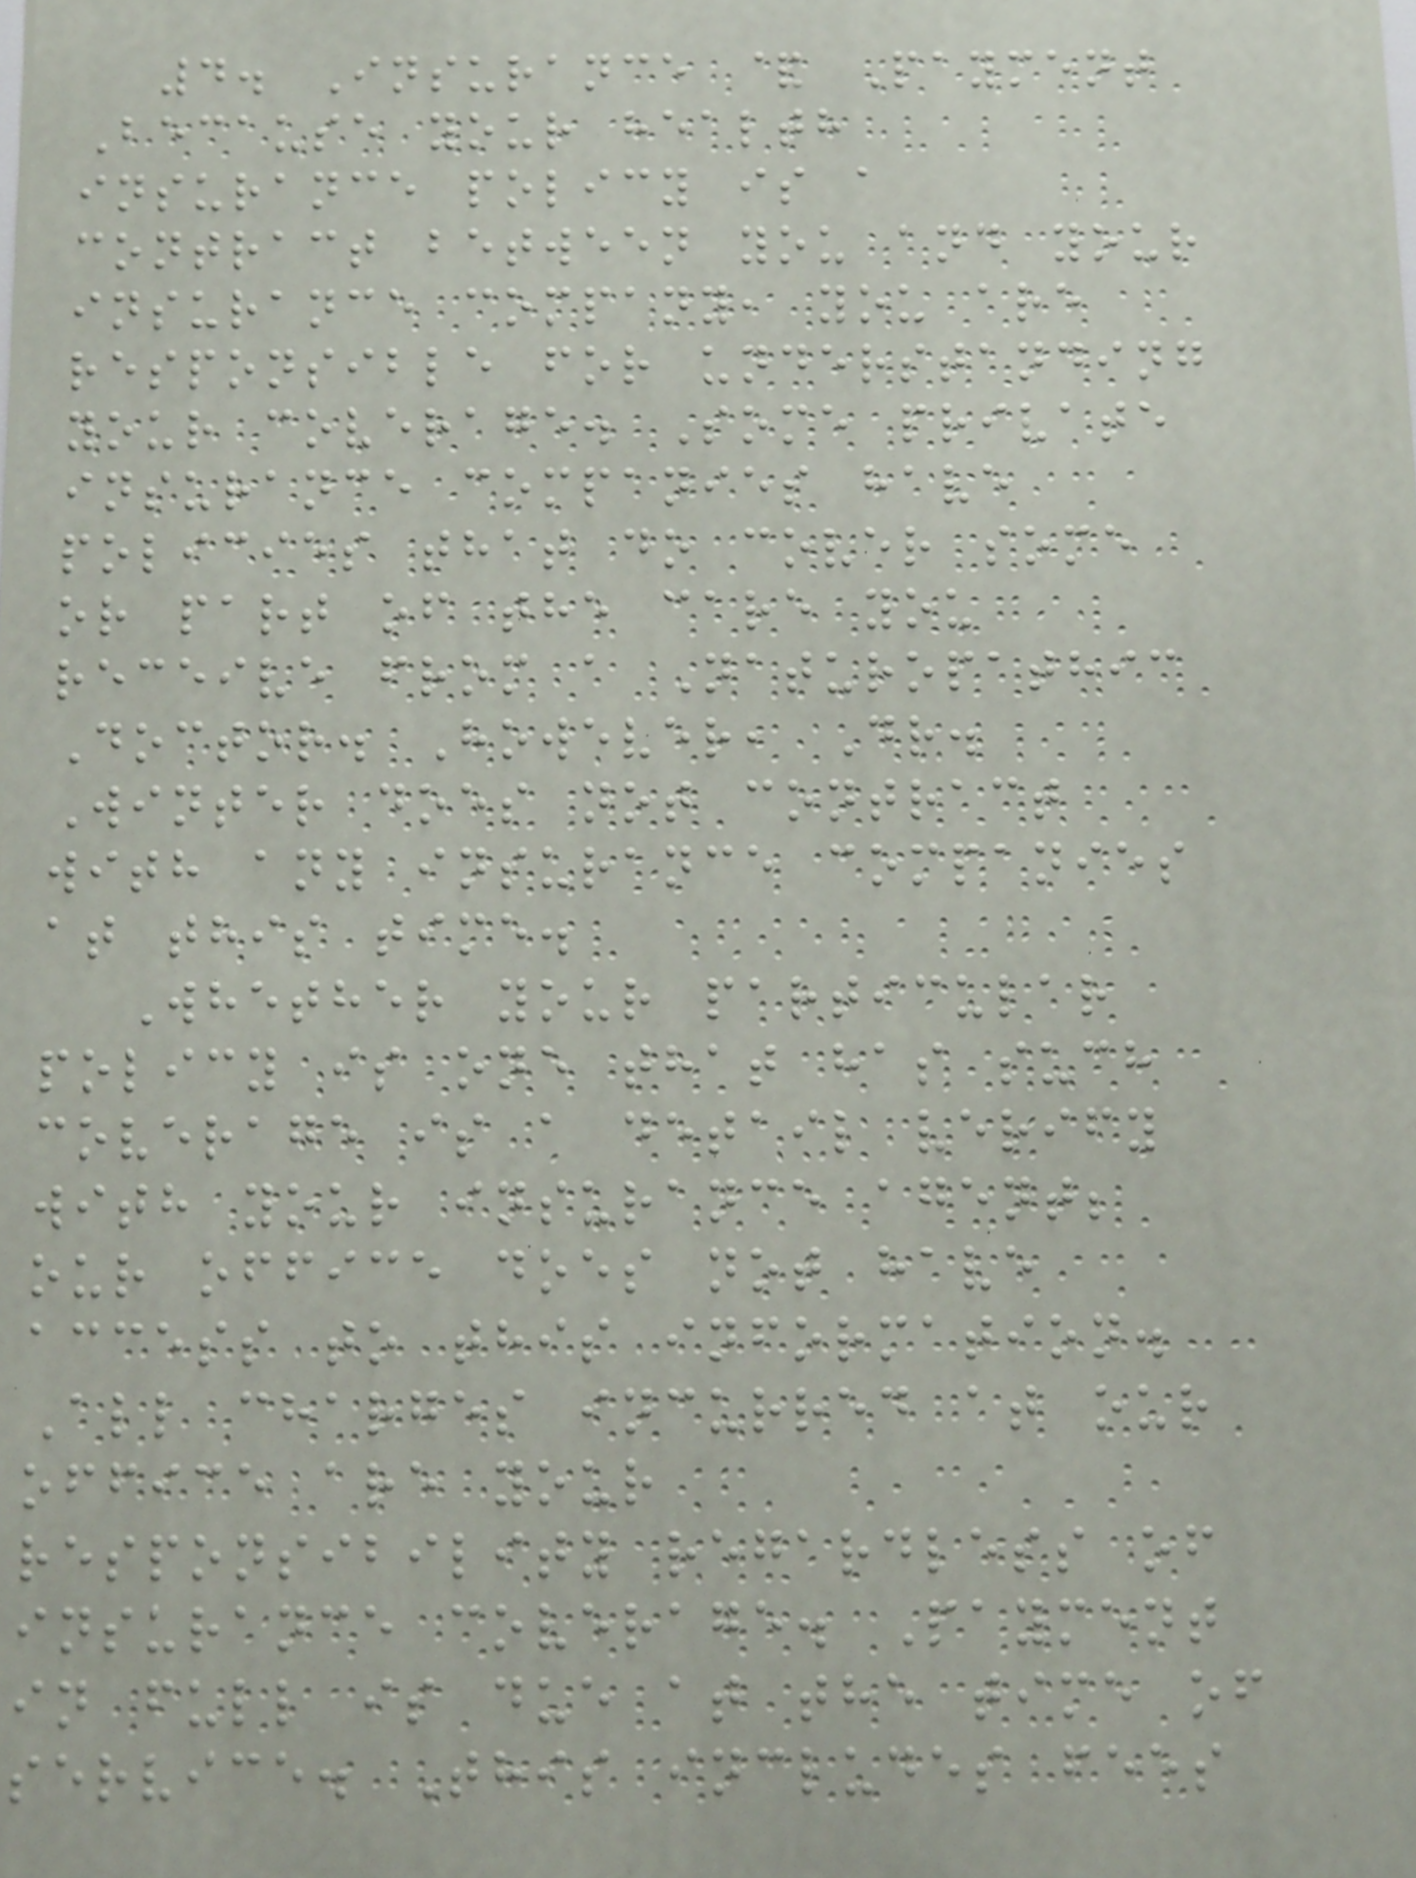4. Insurance & Payment
Because your health
insurance policy is a
contract between you and your
insurance company, you are
responsible for understanding
your coverage. Some private
insurance companies have
policies that do cover some
or part of the care you
receive from a Naturopathic
Doctor. However, Dr.
Winter does not contract
with any insurance companies
at this time.
Whether your particular
policy is one that has such
coverage is a detail verify
with your insurance agent;
our office does not have
access to this information.
All charges incurred at our
office are your
responsibility regardless of
insurance coverage. Payment
in full is due at the time of
service. This includes fees
